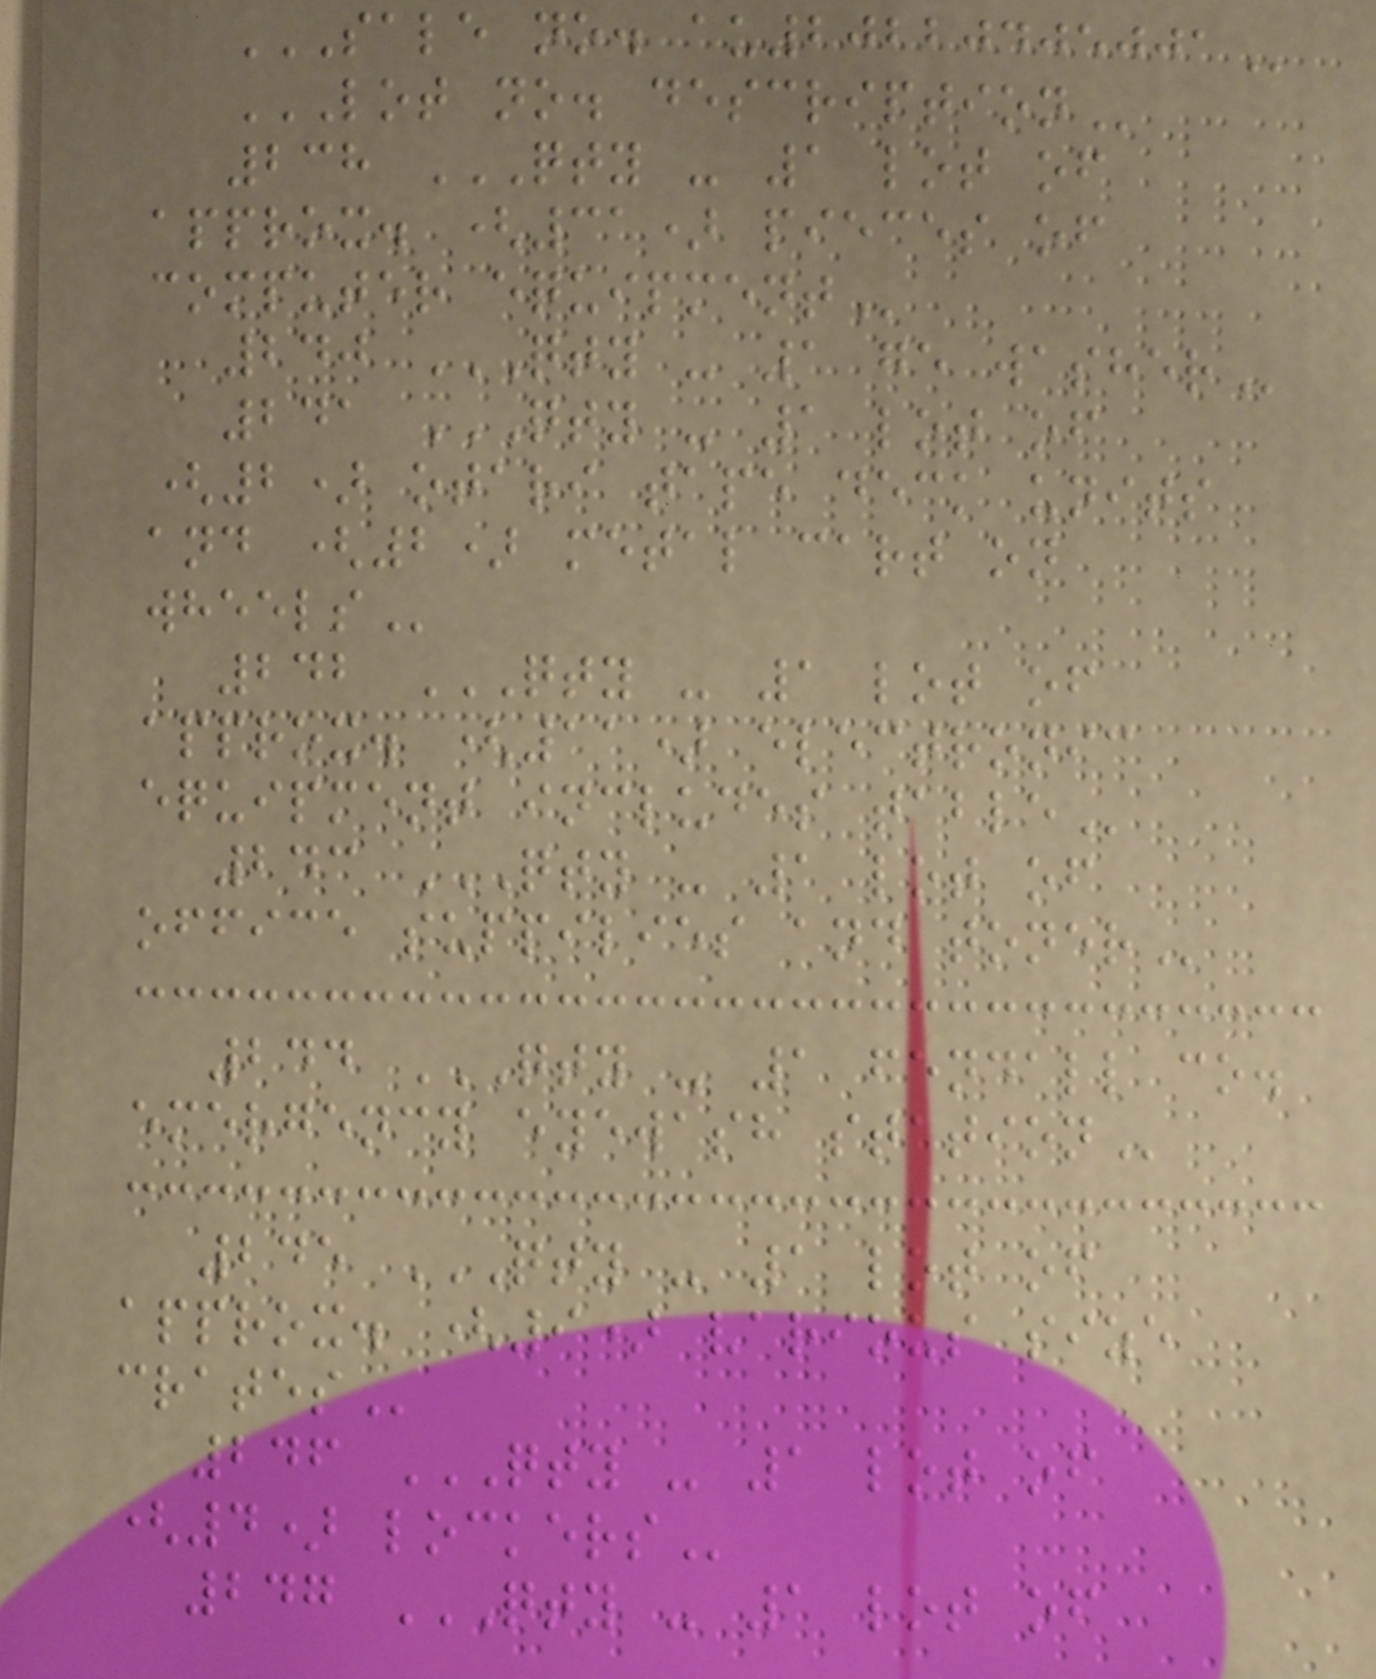SALE NO. AU20220405001
LOT NO. DESCRIPTION
238 QTY - 1 LOT OF
APPROX. (31) PIECES OF
COMPUTER EQUIPMENT
240 QTY - 1 GE WASHER
241 QTY - 1 LOT OF
(2) OTARI TAPE DECK UNITS
AND (2) METAL CART ON
WHEELS
242 QTY - 1 LOT OF
APPROX. (11) ELECTRONIC
EQUIPMENT INCLUDES TABLE
243 QTY - 1 LOT OF
OFFICE SUPPILIES AND TONER
244 QTY - 1 FENDALL CO.
EMERGENCY EYEWASH STATION
245 QTY - 1 LOT OF
APPROX. (9) VARIOUS SIZE
CRATES
246 QTY - 1 LOT OF
(4) LOCKERS
247 QTY - 1 LOT OF
